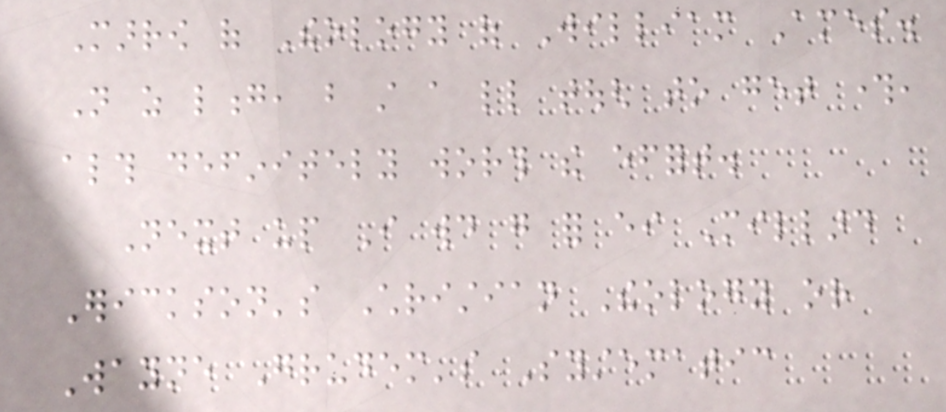Marrow of Theology of William Ames.
Not as long, but still a little tough to get through,
although definitely worth the effort.
Next up I would go for either Millard
Erickson's Christian Theology or
Wayne Grudem's Systematic
